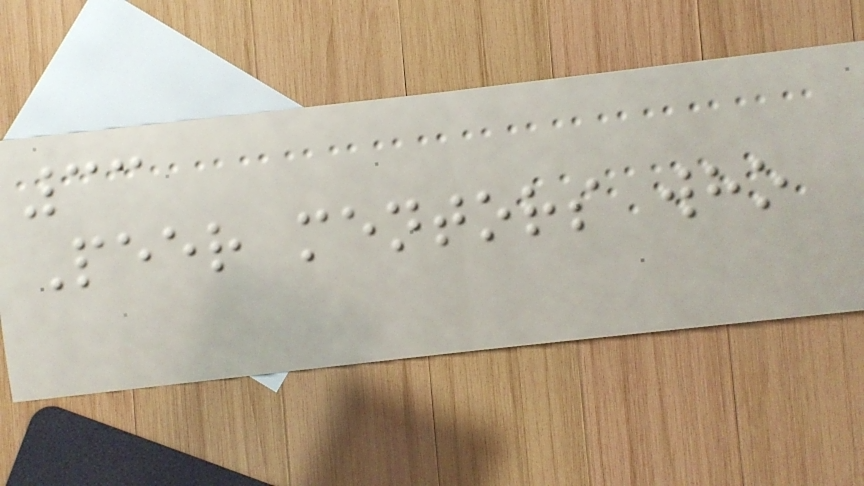33
Peer mentors who
